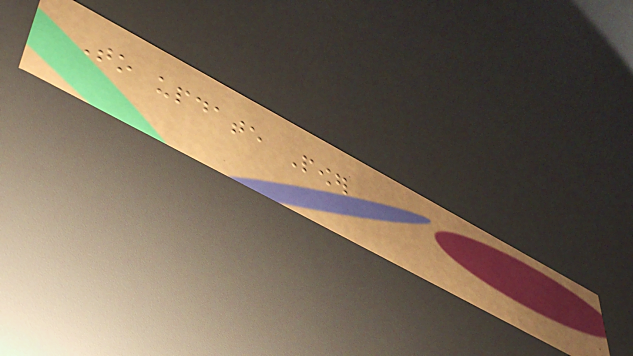To update Power
